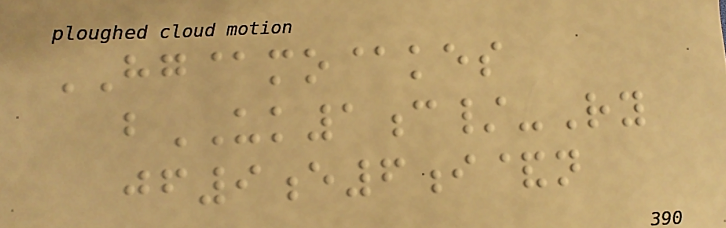HG@mo@kes
bUK1c/-Ry
jf9e6i&n
